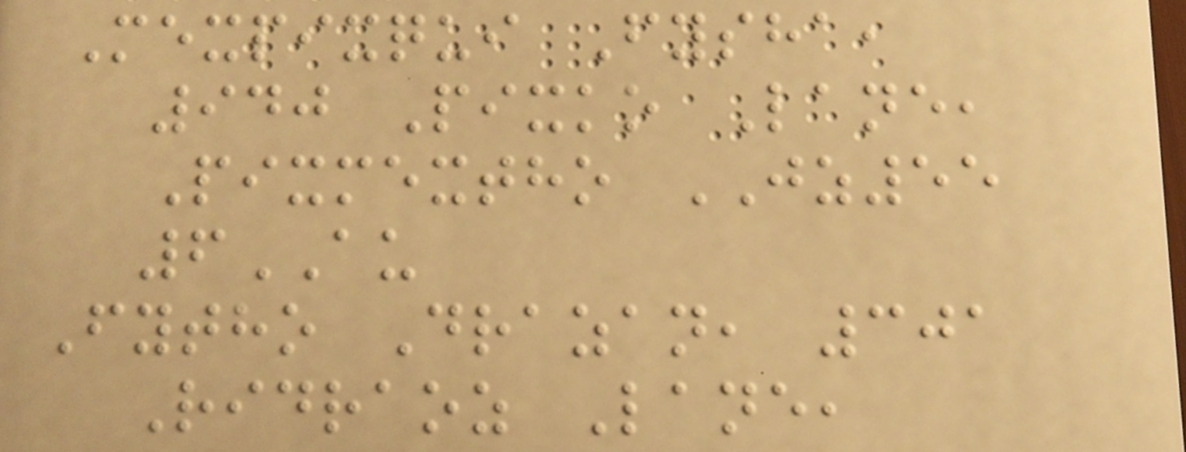Mexpixqui Fysha,
940 Pixko Lane,
Pixmextho JZ55
6AU
Fytho Drazan, 301
Ridraoz Lane,
